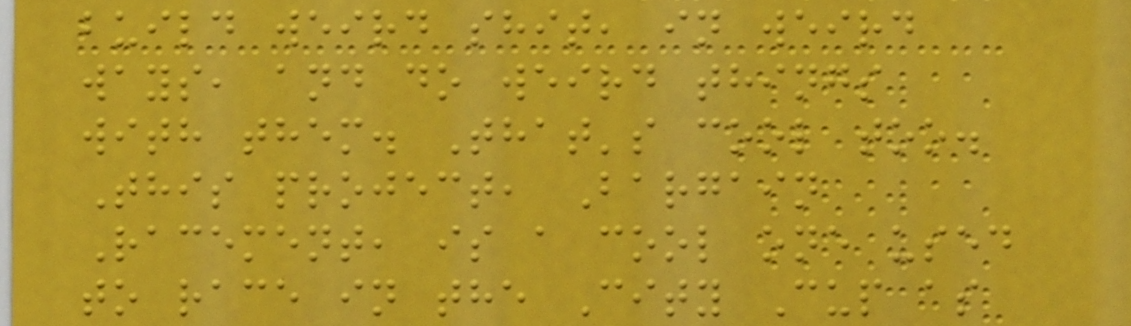build weird shit, in weird
ways, and do weird things
with them. That's cool too.
This project, Bargain
Racement, is a cool one used
to race in the City Cup as
